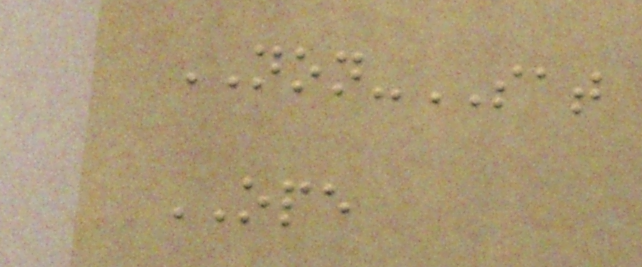NON-SAT
OPE
